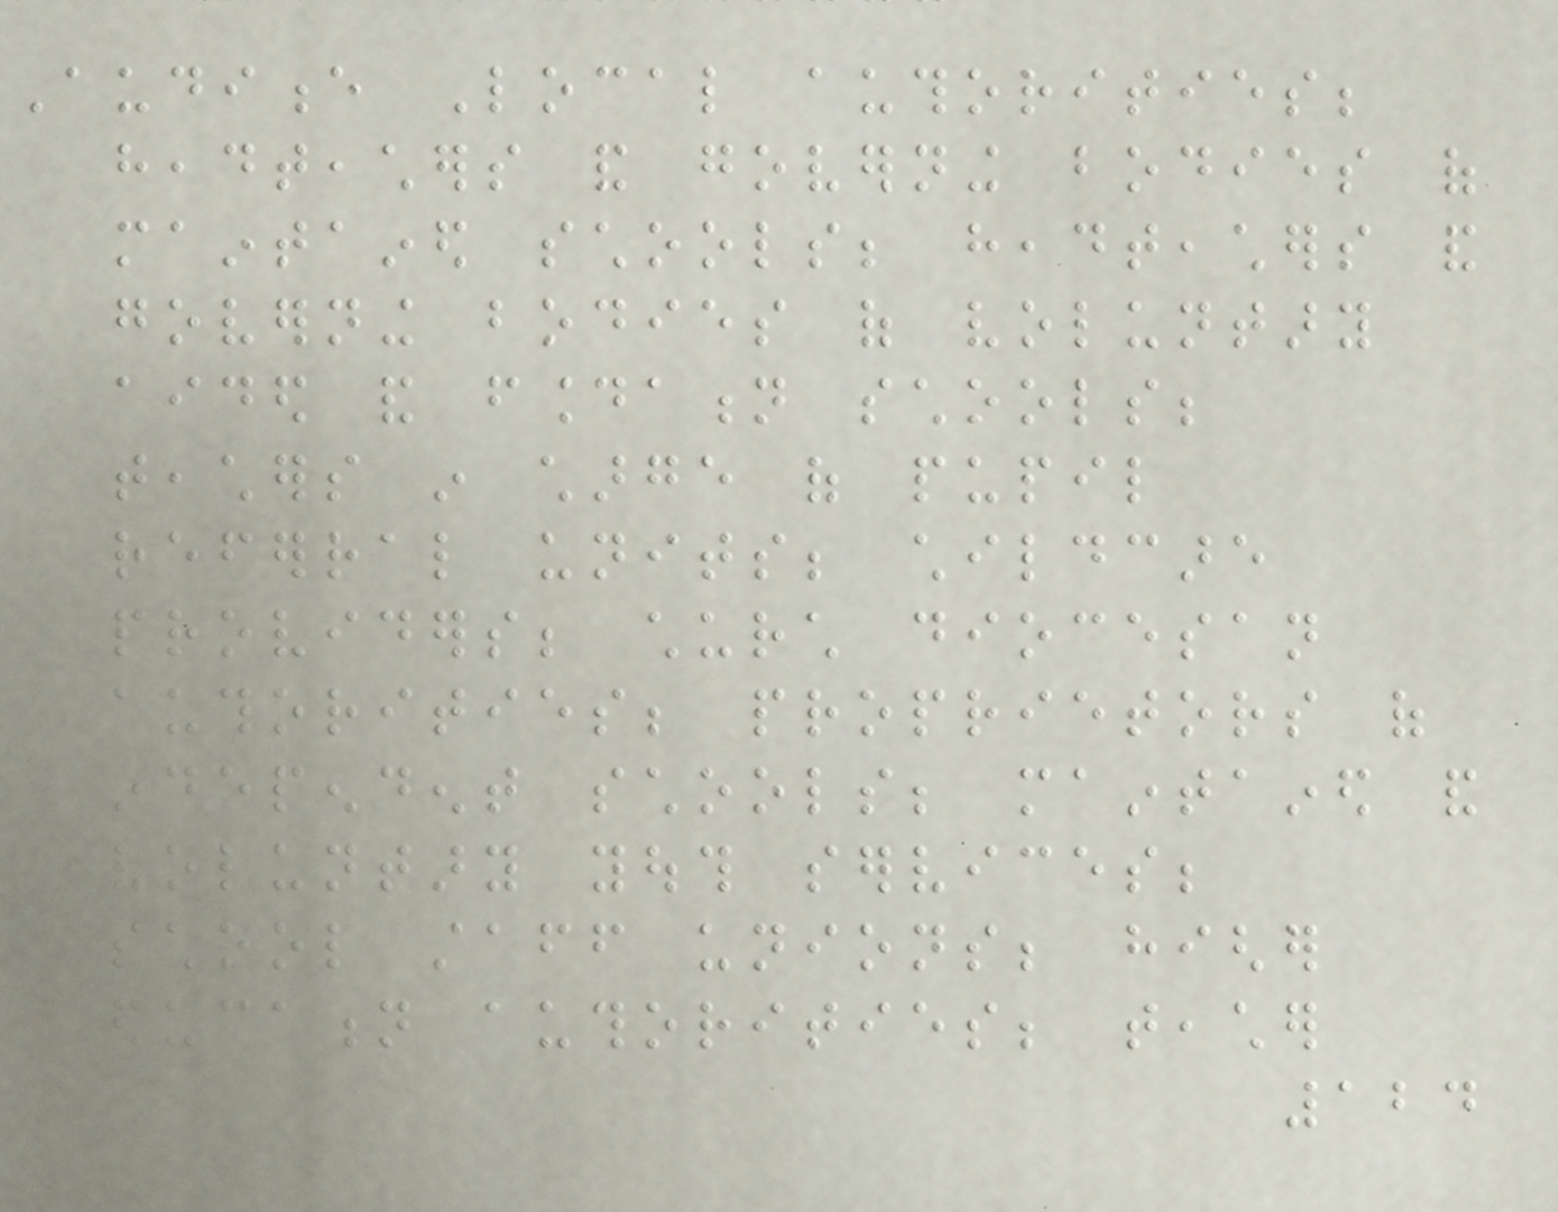Audience Local authorities;
headteachers and governing bodies of
maintained schools; headteachers and
governing bodies of voluntary
aided and foundation schools;
teachers in charge of pupil
referral units; childcare
providers; church diocesan
authorities; proprietors of
independent schools; maintained and
voluntary youth services;
school staff unions; higher
education authorities; teacher
124
